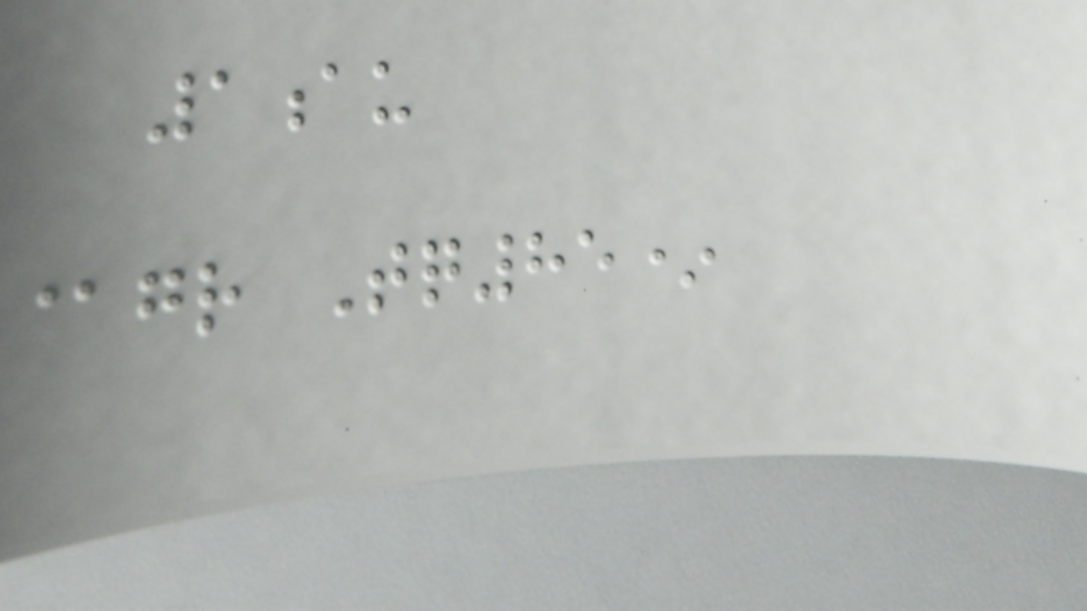1au
@gr Tq85*
